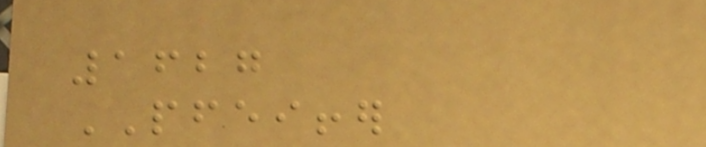1627
PFEIFFER
